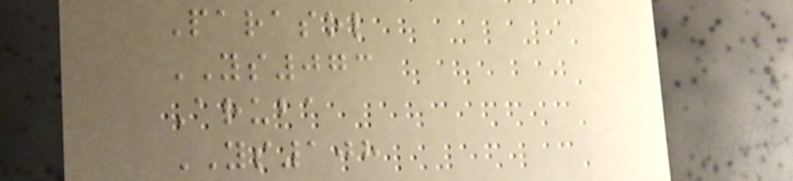Parasol
YS073
Aruba
YS108
